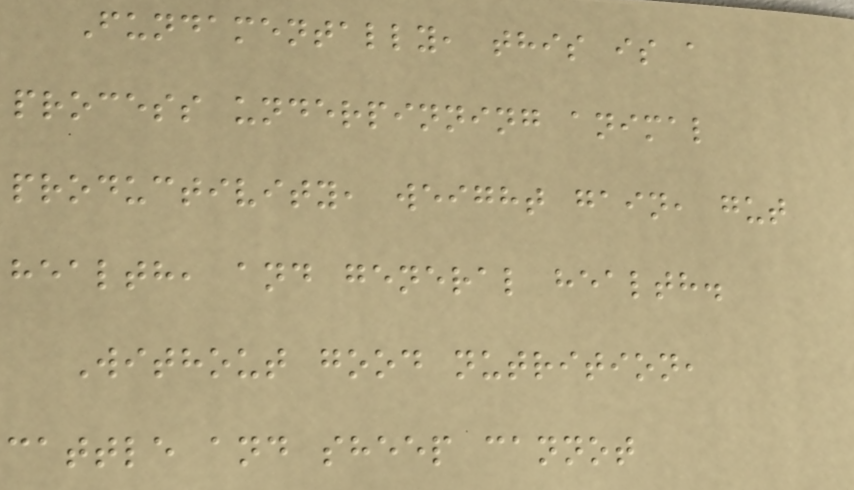Fundamentally, this is a
process underpinning animal
productivity, weight gain, gut
health, and general health.
Without good nutrition,
cattle and sheep cannot
